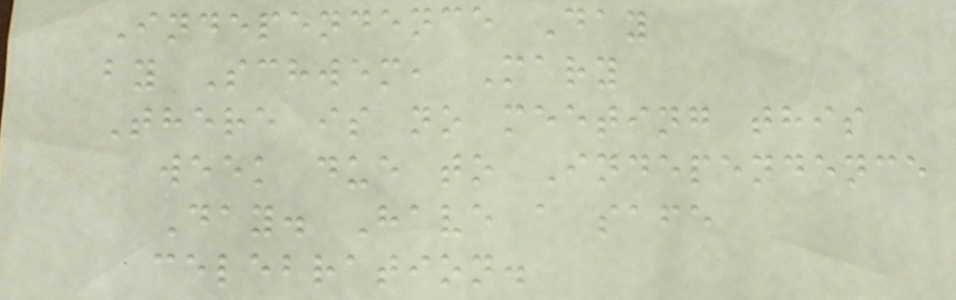Independence Day
by Schwem, Mary
There is no meeting this
week due to Independence
Day. Have a safe
celebration.
